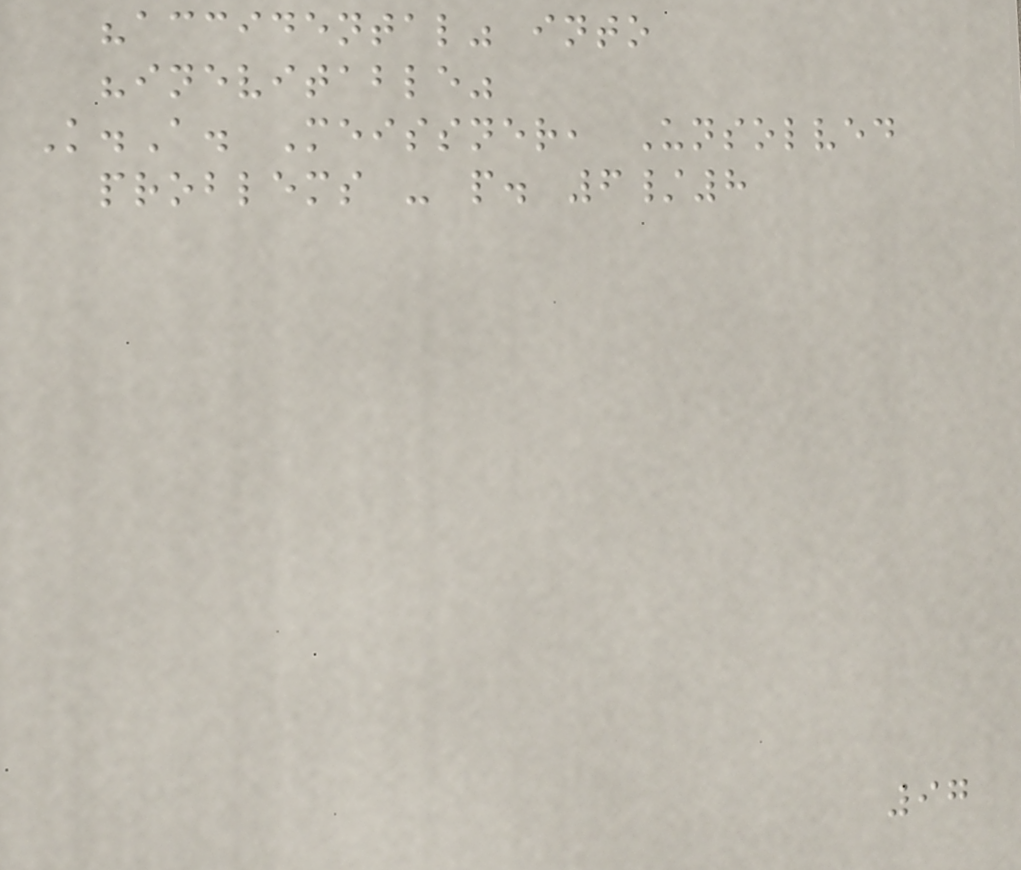"accidental" into
"inevitable"
K.A. Meissner, Unsolved
problems - p. 6/8
97
